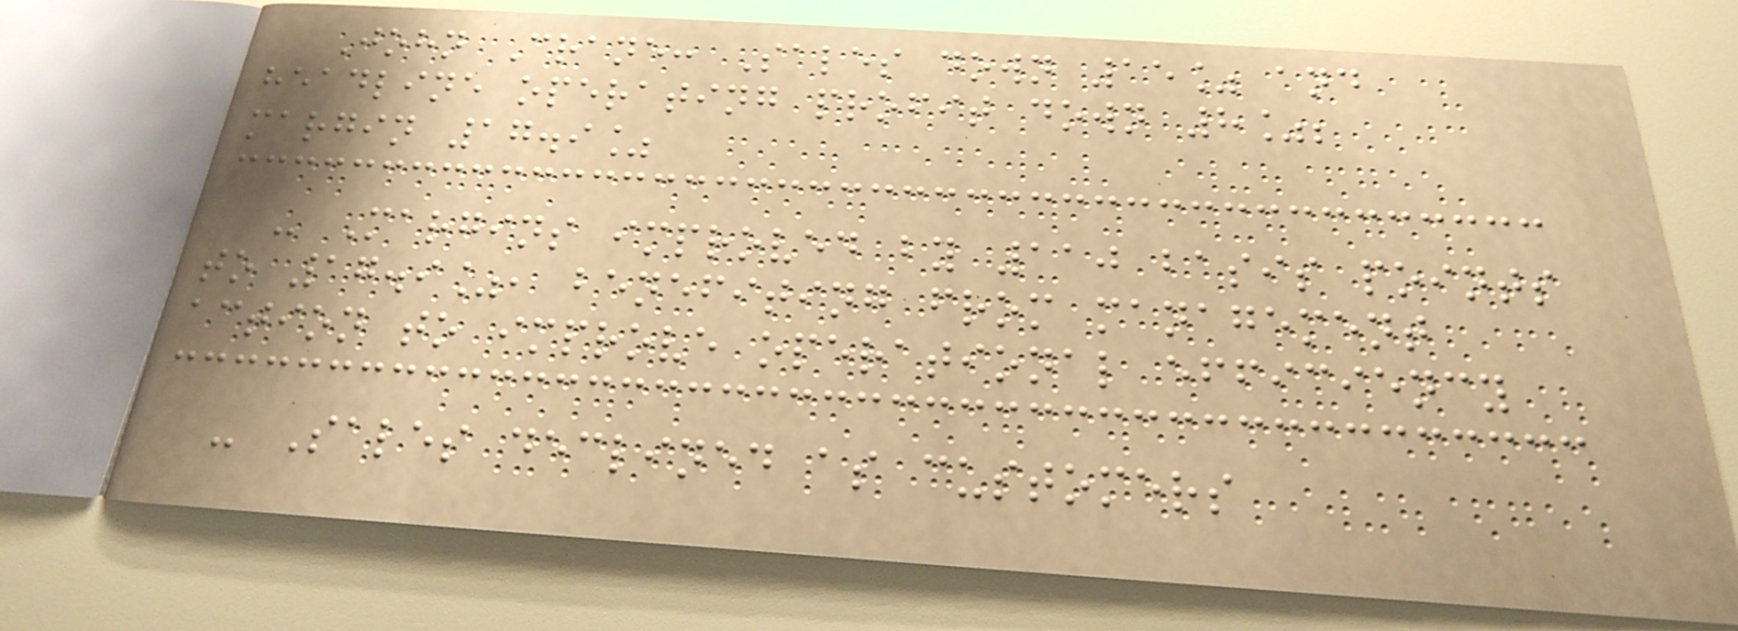John Crane: Sales down 15% and
headline operating profit down 8%;
margin 17.9%
- Margins improved by 110 basis points
to 17.9%, benefiting from management
action to improve operational efficiency
- Sales declined as customers
